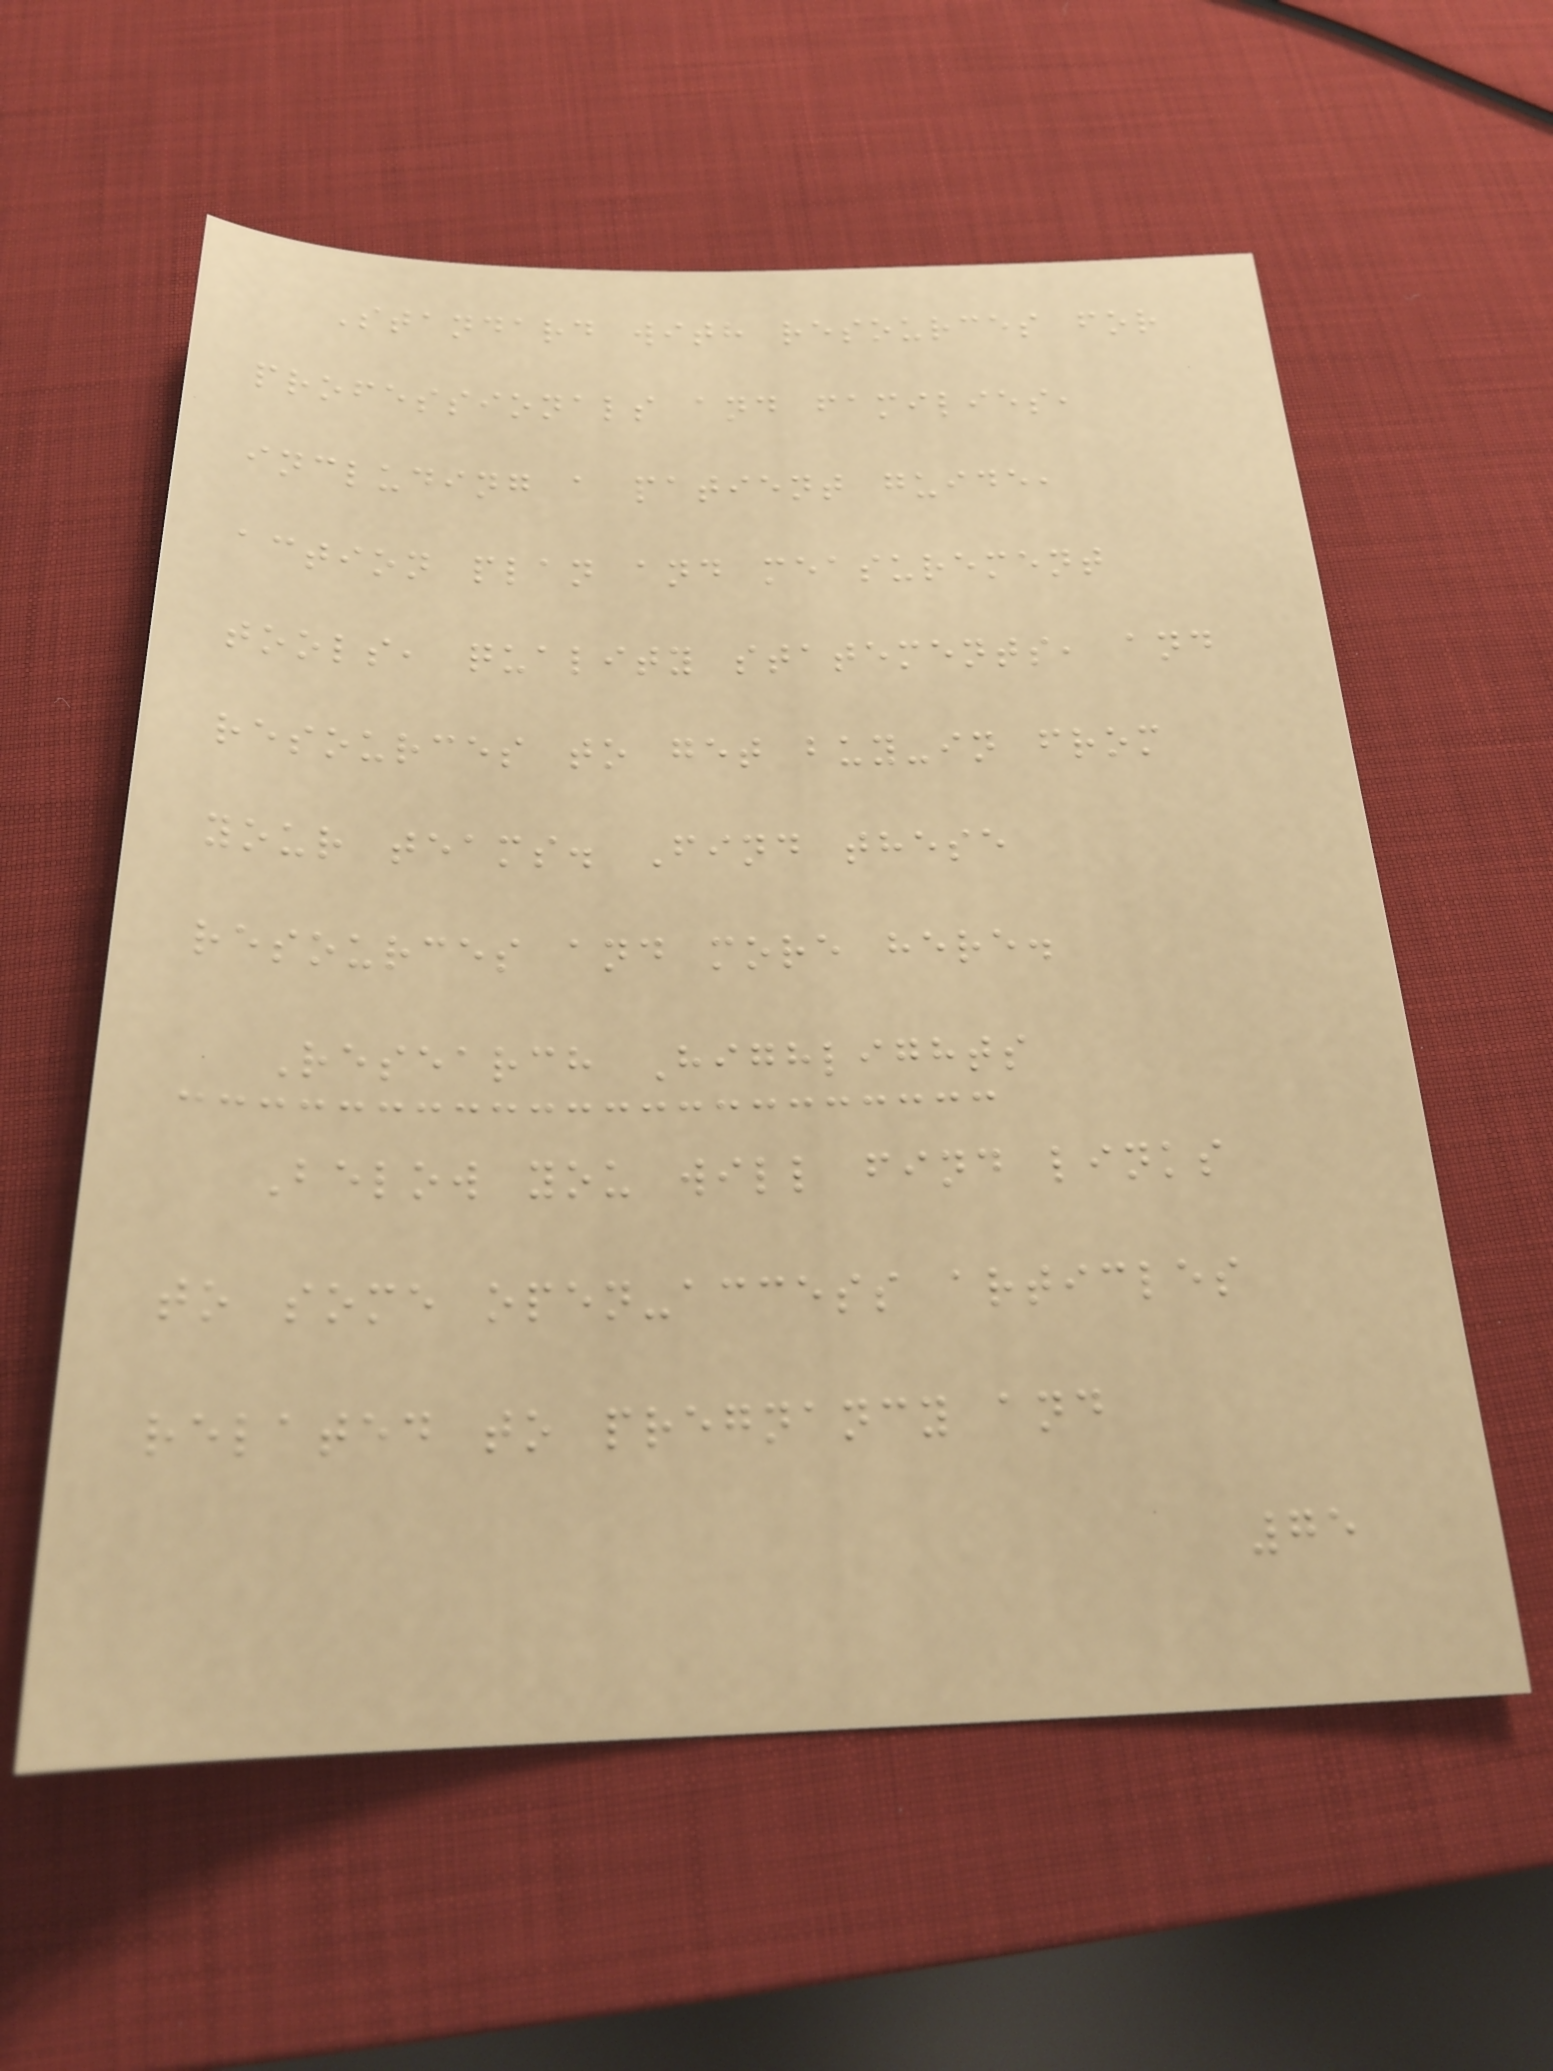Standard with resources for
professionals and families,
including a patient guide,
action plan and measurement
tools, quality statements, and
resources to get buy-in from
your teams. Find these
resources and more here.
Research Highlights
Below you will find links
to some open-access articles
related to pregnancy and
75
